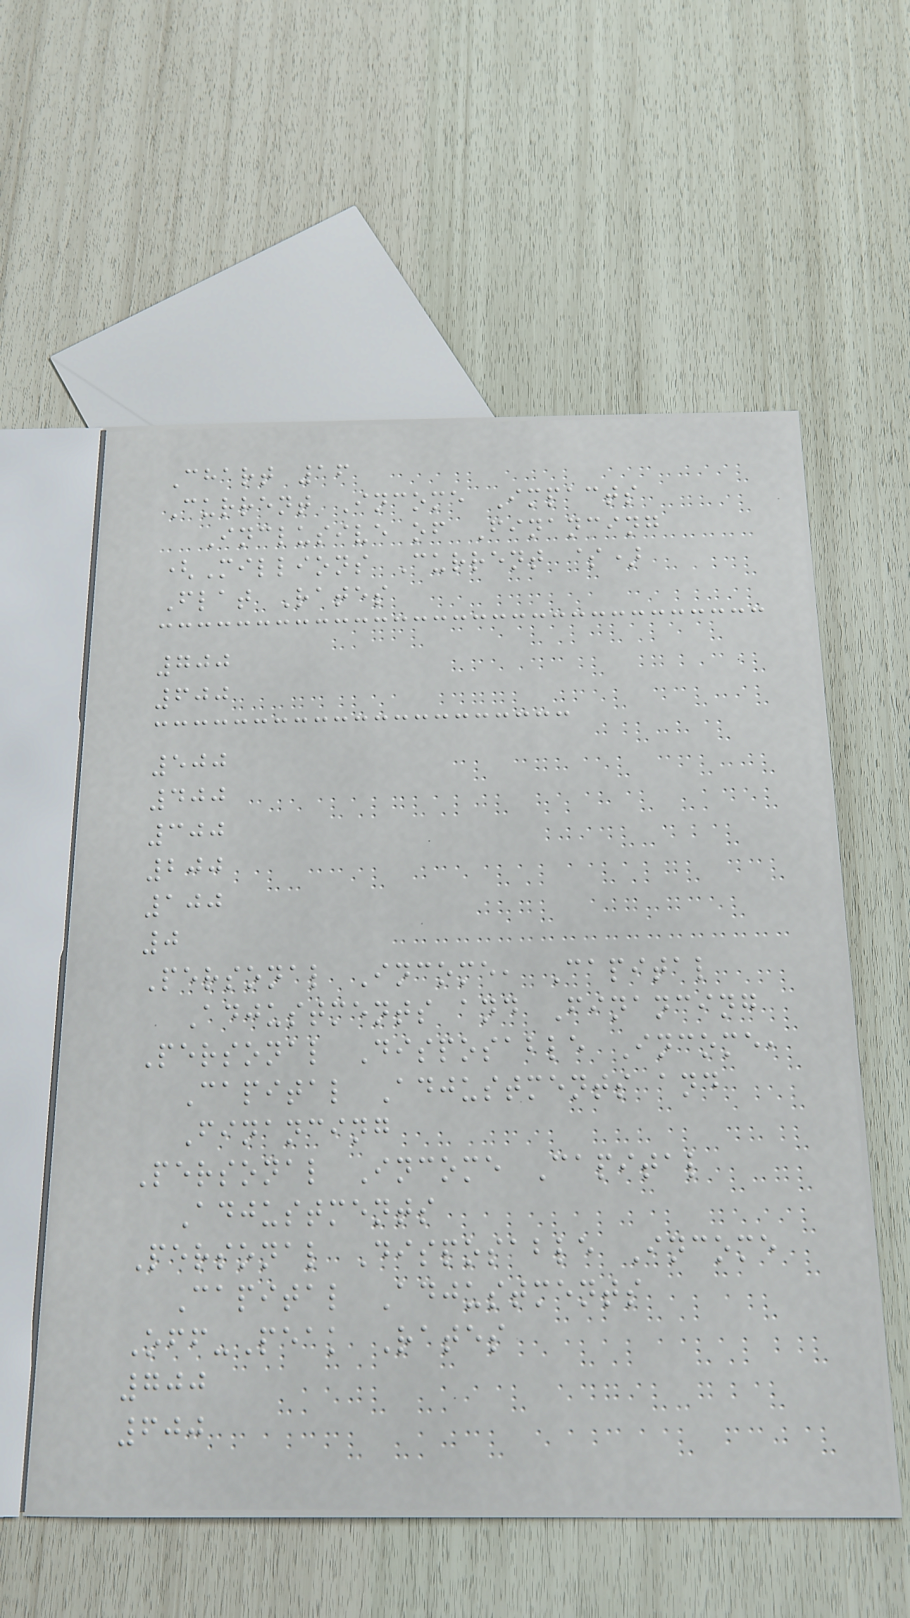Chart 16
Current Income Impacts
Inclusive of Financing
(Millions Current $)
Flat Rates
700
600
500
400
300
200
100
0
Personal Income, Capital
Adjustments and Financing
Personal Disposable Income,
Capital Adjustments and
Financing
Personal Income Capital
Adjustments
Personal Disposable Income
Capital Adjustments
Off-Peak Rates
700
600
